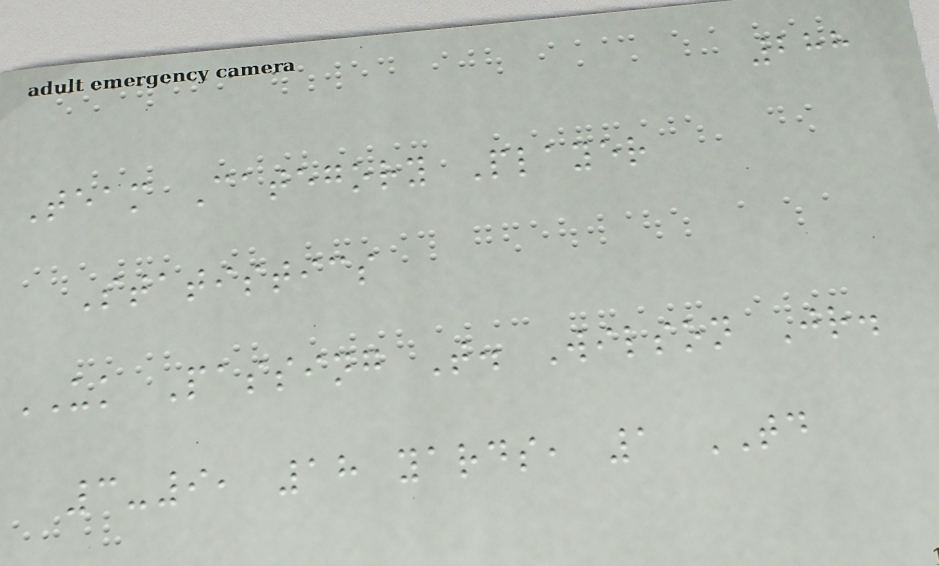288
Team Category Player
Statistics
UK Passing T. Wilson Jr.
3-9, 18 yards, 1 TD
